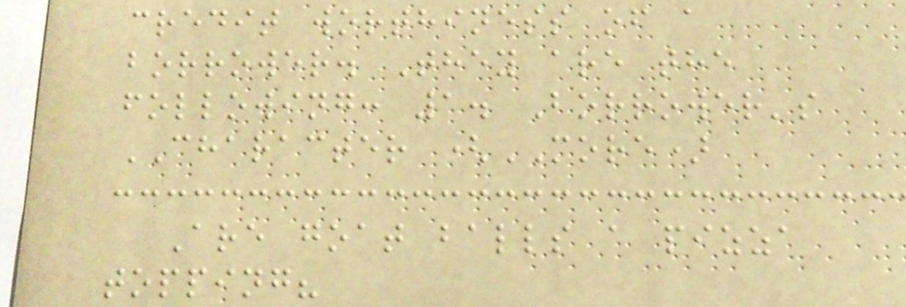credit worthiness of a
borrower. They are the
following: 1. Borrower's
CHARACTER (MORE)
Are goat balls a pizza
topping?
